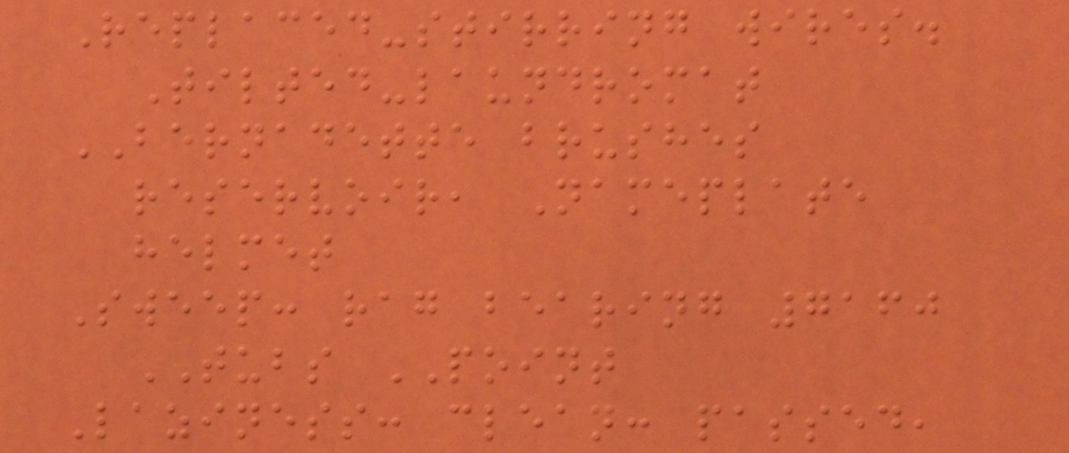Replaced-stirring wires.
Tilted-laundromat
BERNADETTE brushes
reservoir, Nameplate
helmet
Sweep: rag bearing 7160
TUBS POINT
Laziness: clean: passed,
